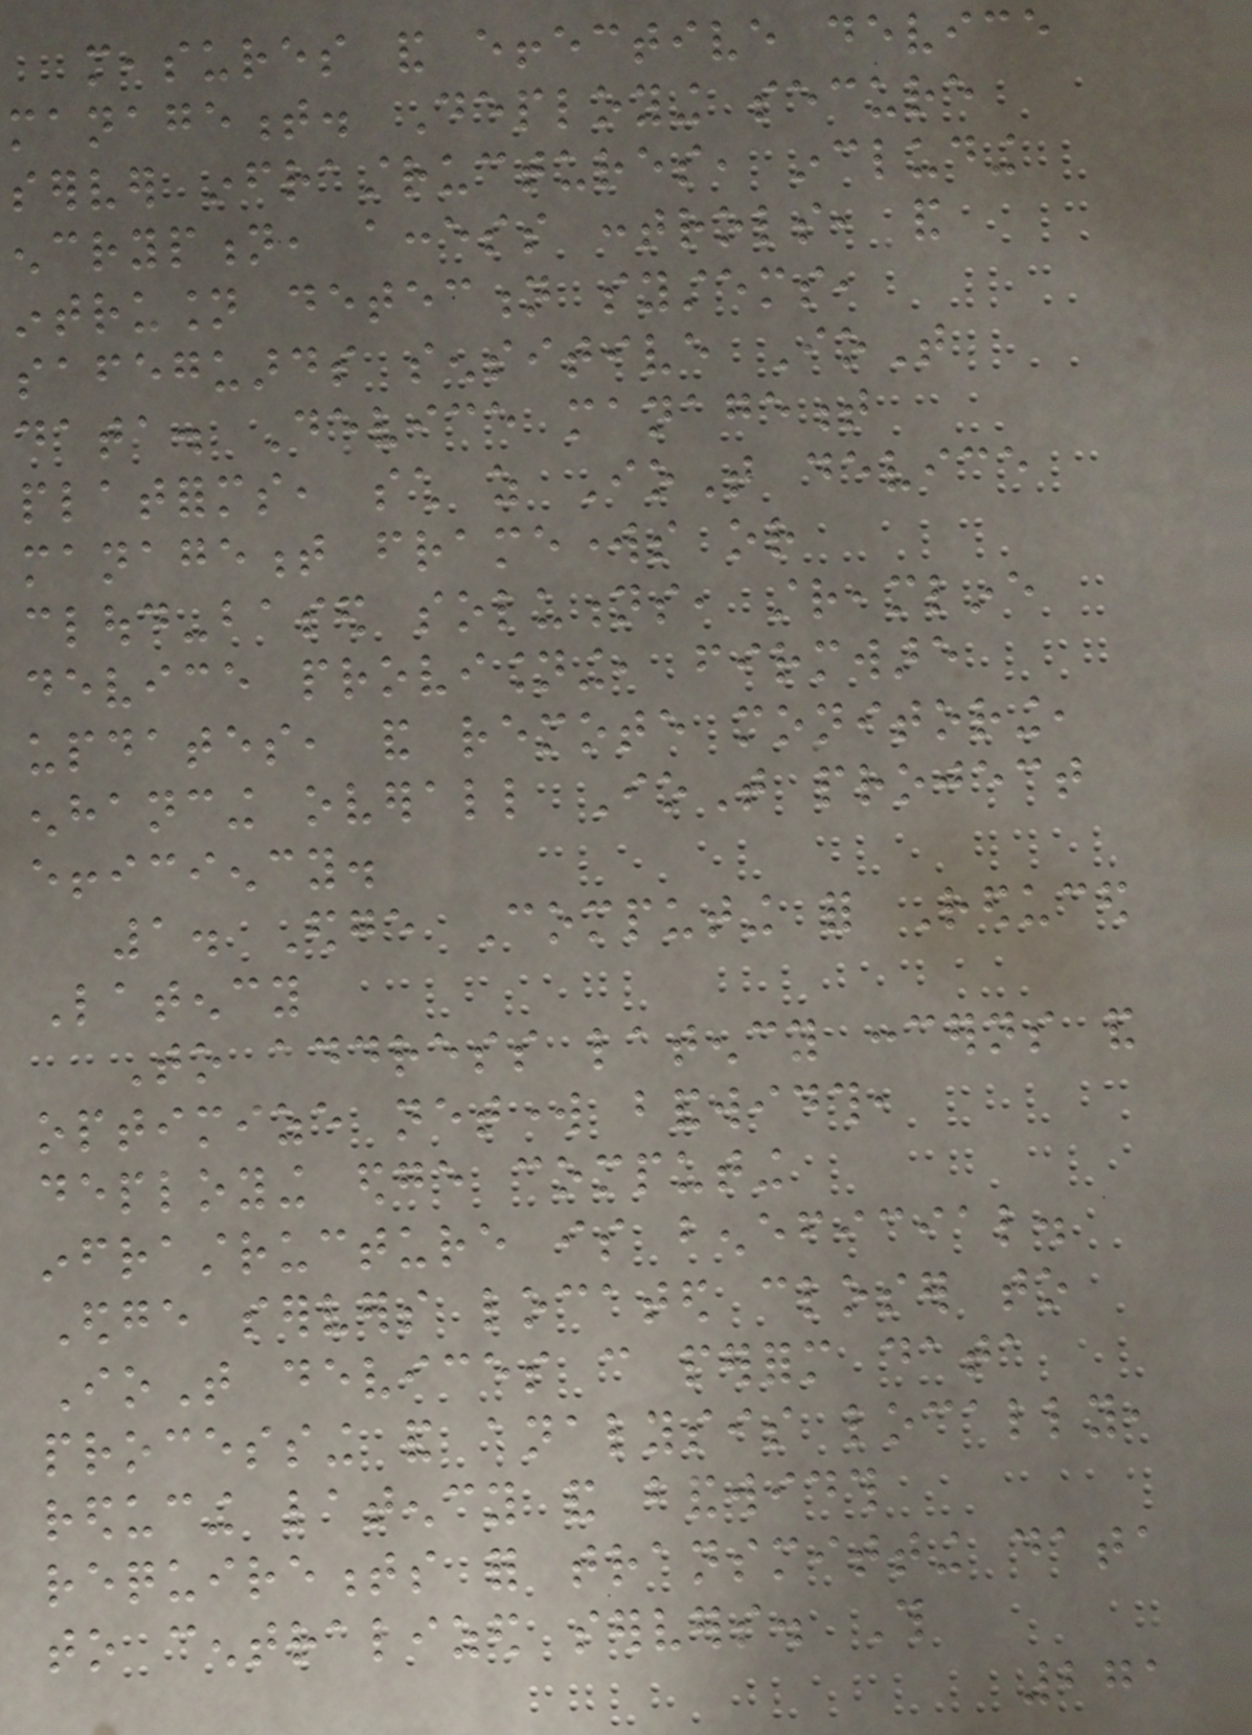measures and effective device
management. Deploying secure
server infrastructures, including
encryption, access controls, and
intrusion detection systems,
safeguards sensitive IoT
data. Device management
platforms, such as IoT device
management frameworks or
cloud-based solutions, streamline
device provisioning, firmware
updates, and remote monitoring,
enhancing overall IoT project
efficiency.
1. Edge Computing for Reduced
Latency
To address latency concerns and
optimize network bandwidth,
deploying edge computing
infrastructure is beneficial.
Edge servers located closer to
IoT devices can perform data
processing and analysis locally,
reducing latency and bandwidth
requirements for transmitting data
to centralized servers. This
271
